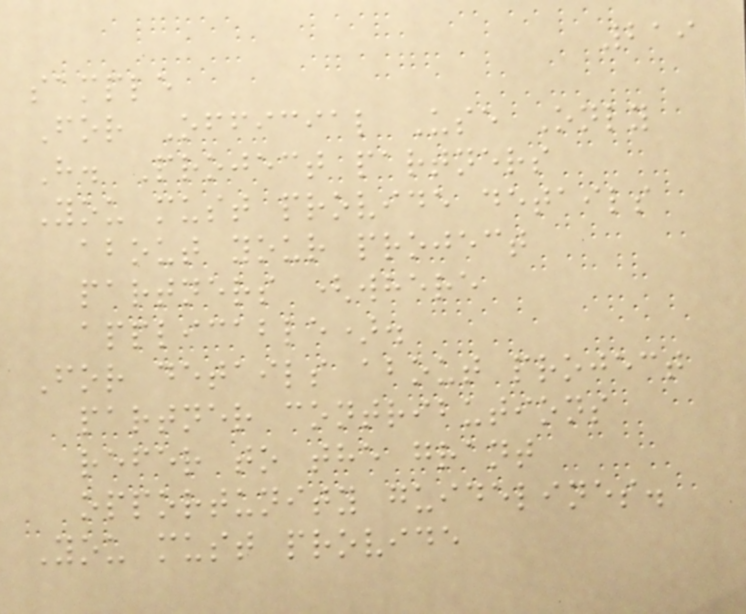219
sample
For Official Use Only
H. Project partners
You must provide details
about your project
partners (where
applicable).
For details about project
partner contributions
refer to the grant
opportunity guidelines.
You must provide
